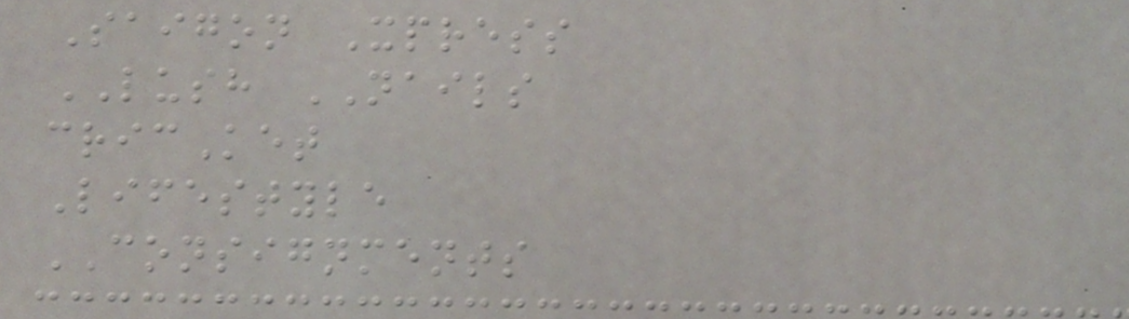Saigon Xpress
LUSH NAILS
cricKet
Lifestyle
CONSIGNMENTS
